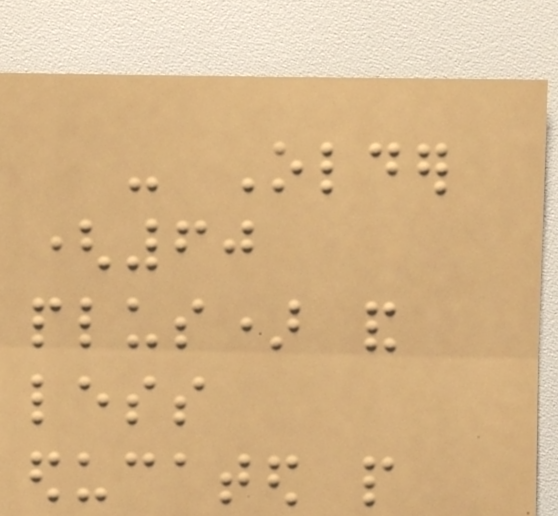- Older
(60
plus) and
less
educated people
